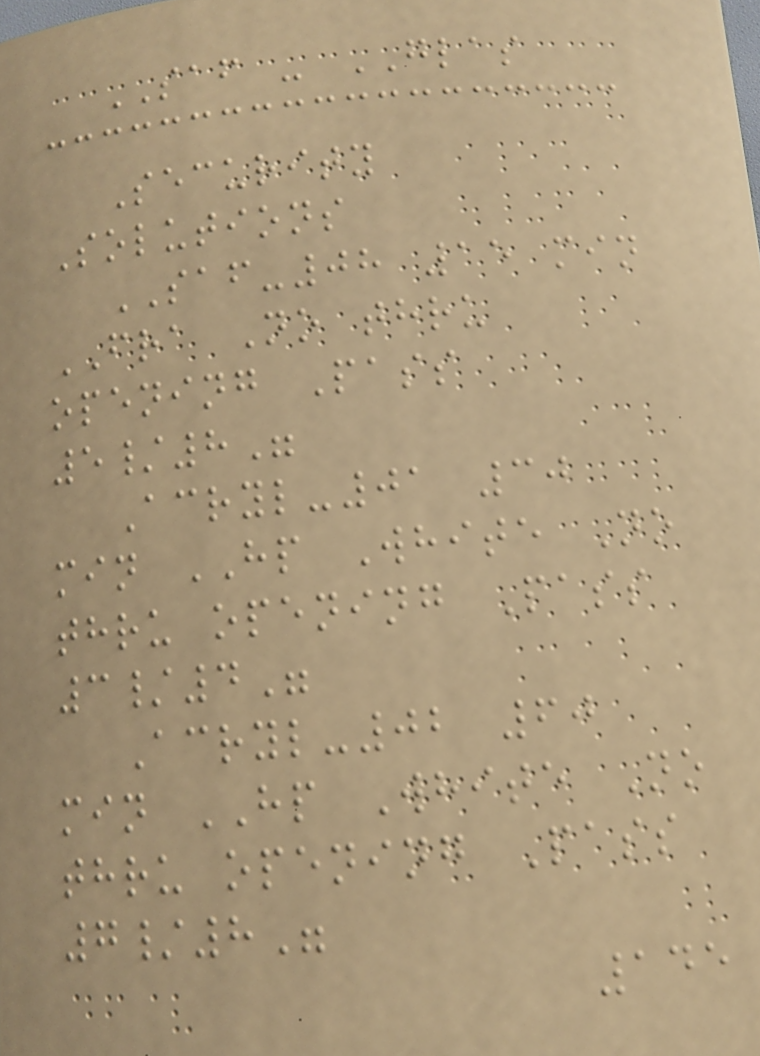SAF - GLAS
Security
Solutions
SAF-08 15 min
FRA No thru
opening Pass
5/8"
Acryl-01 30
min HP White No
thru opening Pass
3/4"
Acryl-02 60
min HP White No
thru opening Pass
7/8"
145
